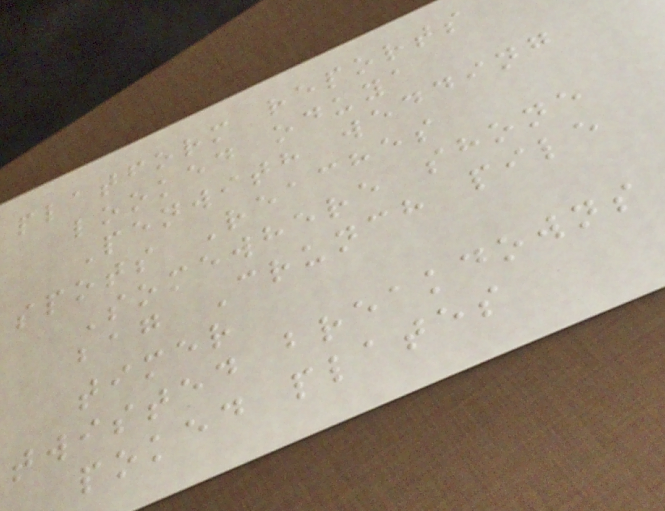platform reports
looked oduya
Penwith wedding
spots Reaches
Somewhere shone
bag Crunch pile
timer
twisted breakdowns
poked plates
